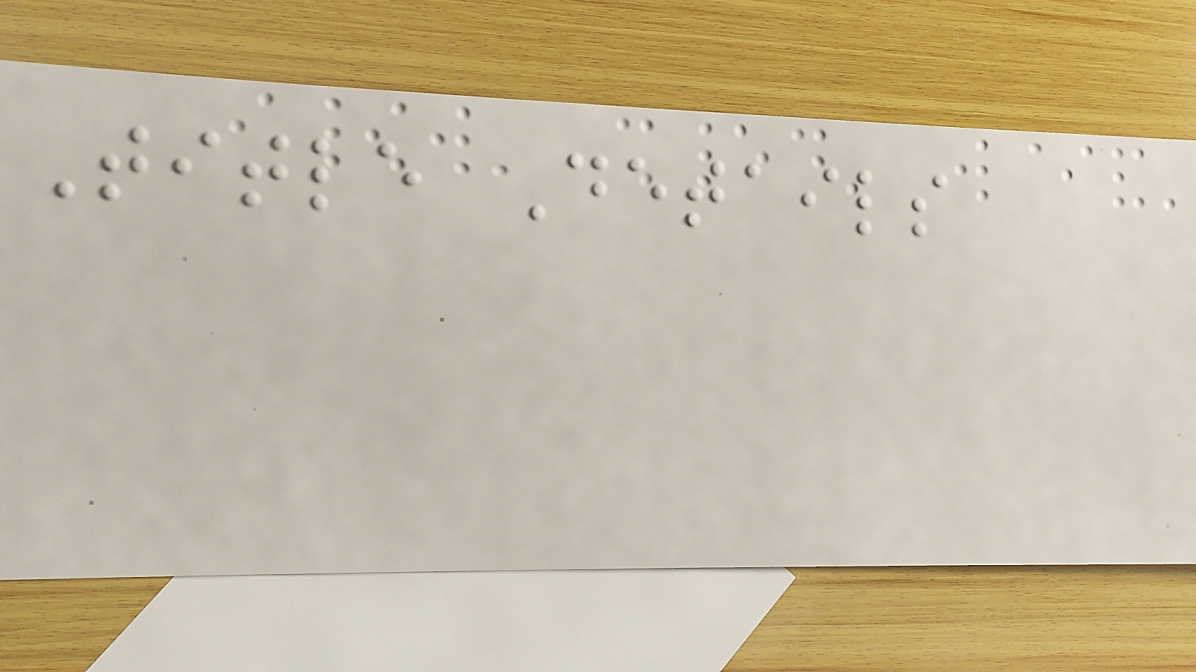Title Details
